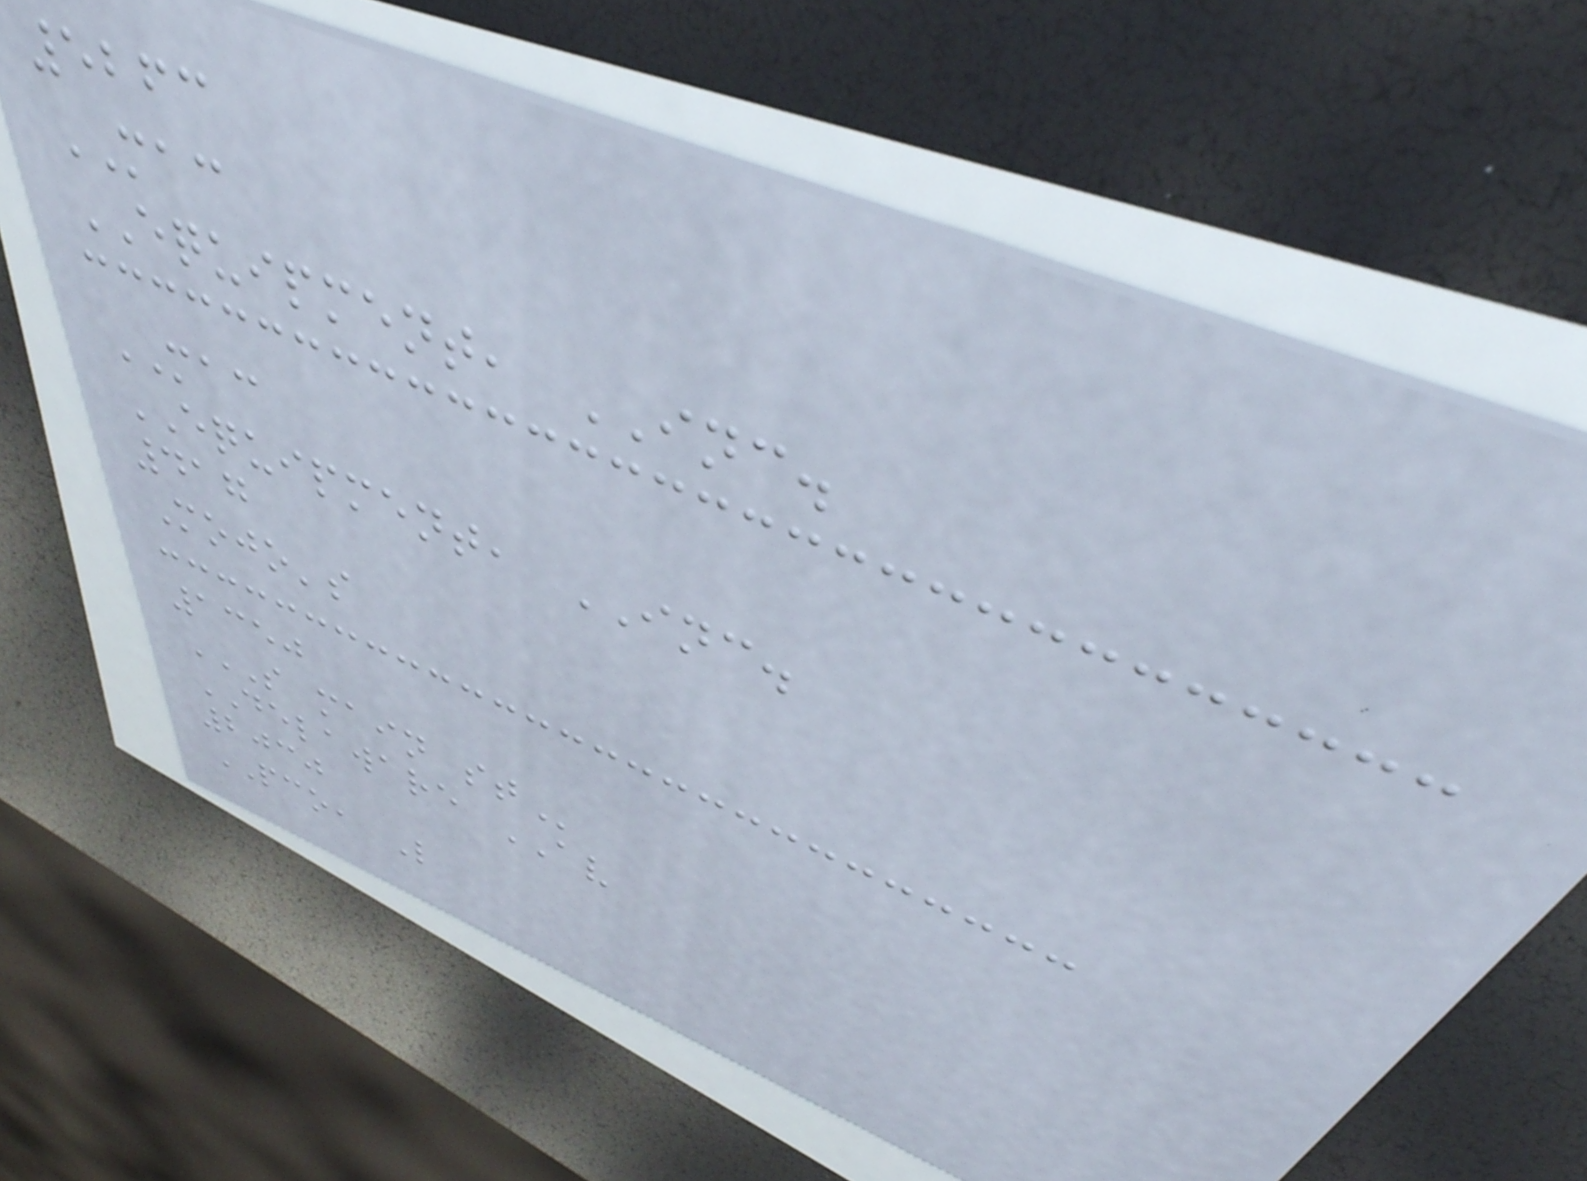5263
MAC
EQUIPMENT, INC.
MAC
EQUIPMENT, INC.
417
Mojo's
1350
S MAIN ST
DELAWARE AV
2030
PCO, L
